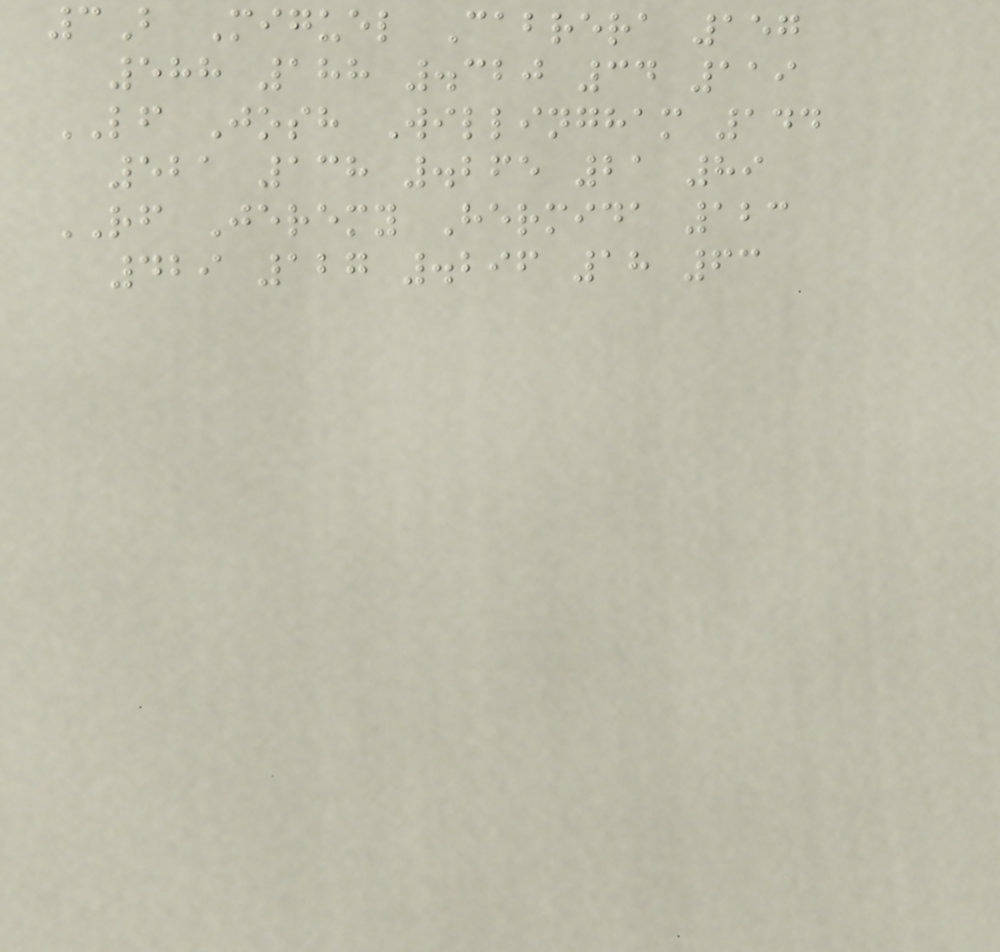3B Miguel Cabrera 157
588 188 .320 34 119
LF Josh Willingham 144
521 138 .265 21 89
RF Jeremy Hermida 123
429 127 .296 18 63
